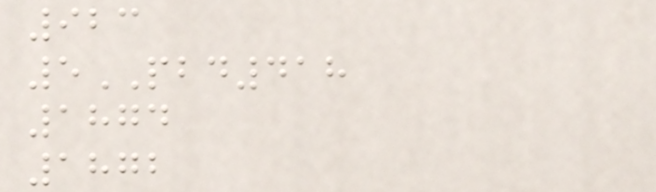923
5PBD418
1874
1872
